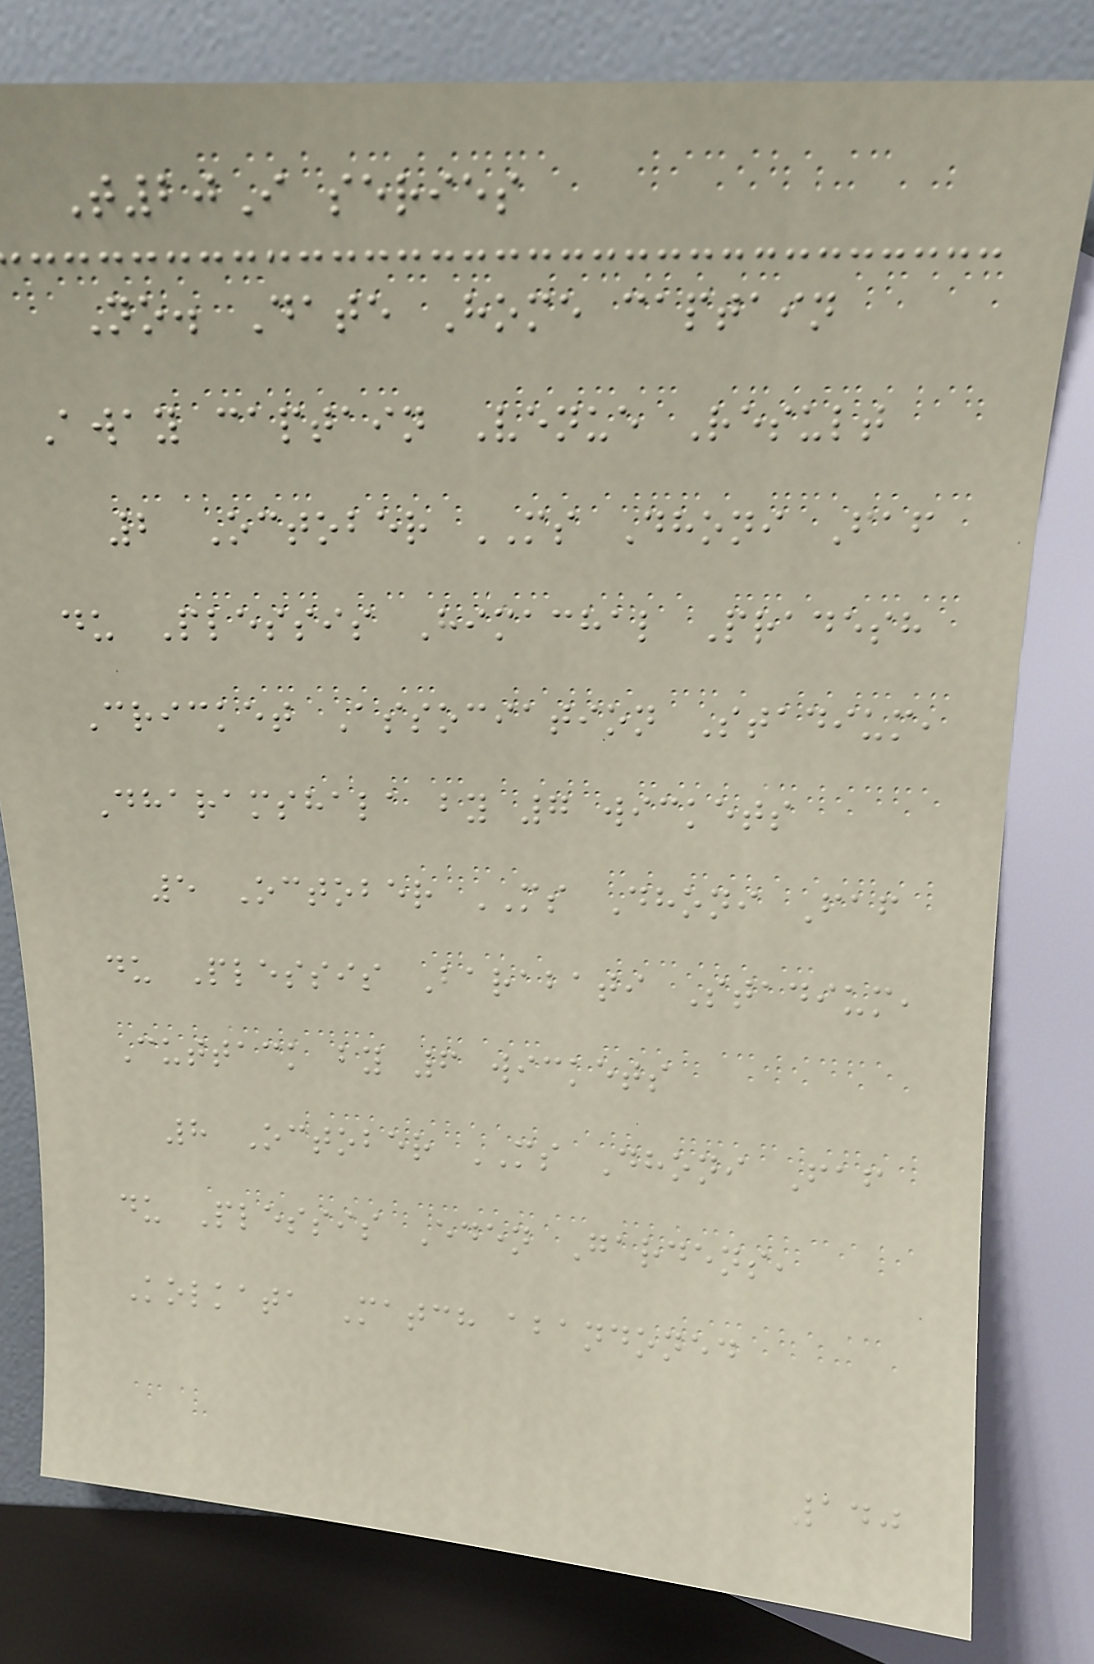T20I series
No. Date Home captain
Away captain Venue Result
2 October MS Dhoni Faf
du Plessis Himachal Pradesh
Cricket Association Stadium,
Dharamshala by 7 wickets
5 October MS Dhoni Faf
du Plessis Barabati Stadium,
Cuttack by 6 wickets
8 October MS Dhoni Faf
du Plessis Eden Gardens,
Kolkata Match abandoned
140
